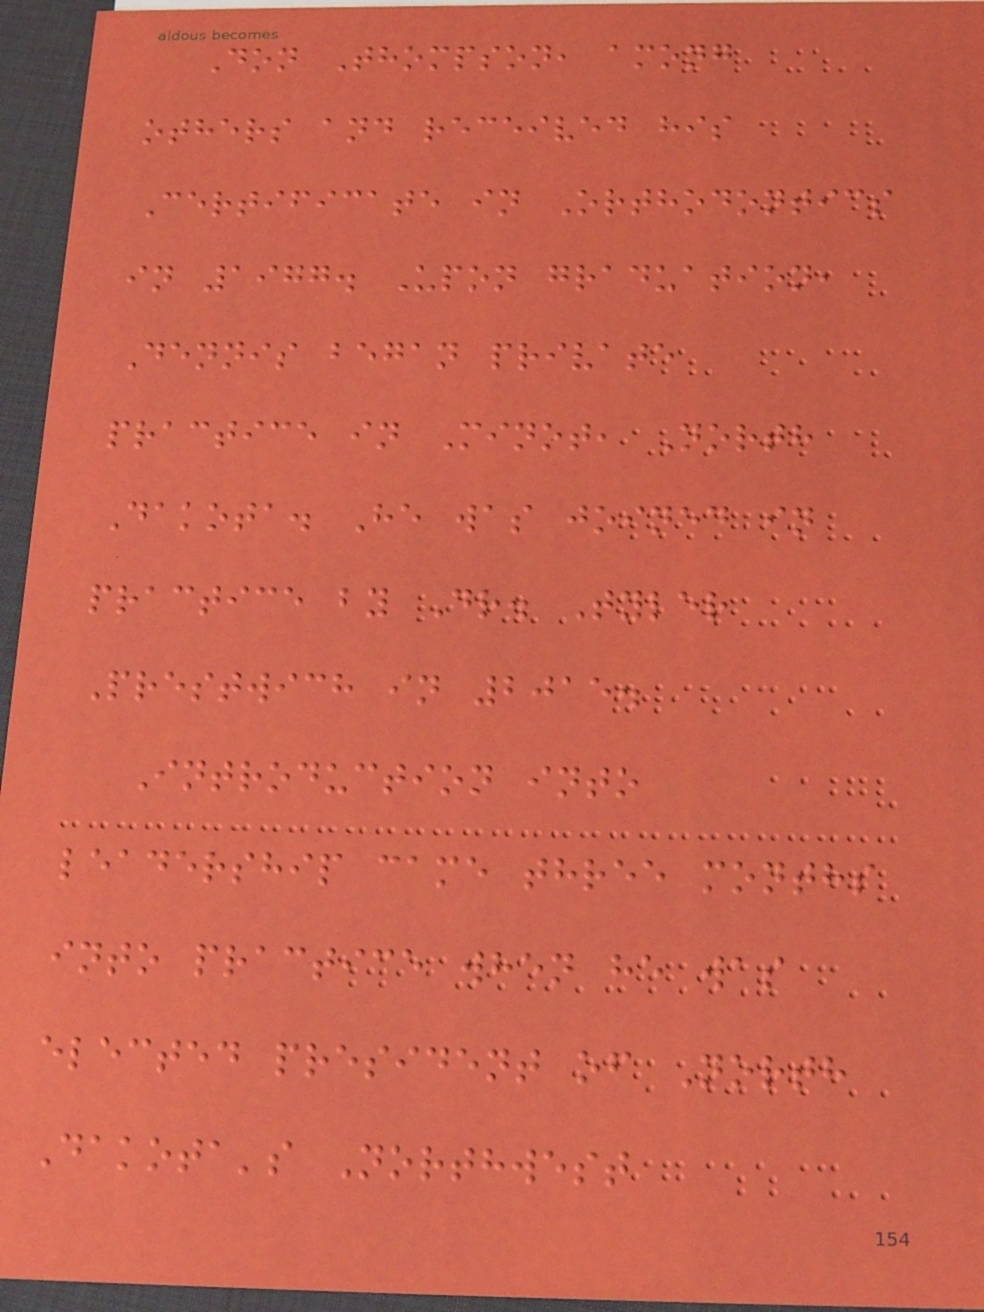Don Thompson, among
others and received his
Certificate in Orthodontics
in 1977. Upon graduation,
Dennis began private
practice in Minot, North
Dakota. He was joined in
practice by Dr. Tyler
Prestwich in 2015.
Introduction into
leadership came three months
into practice when he was
elected president of North
Dakota's Northwest
